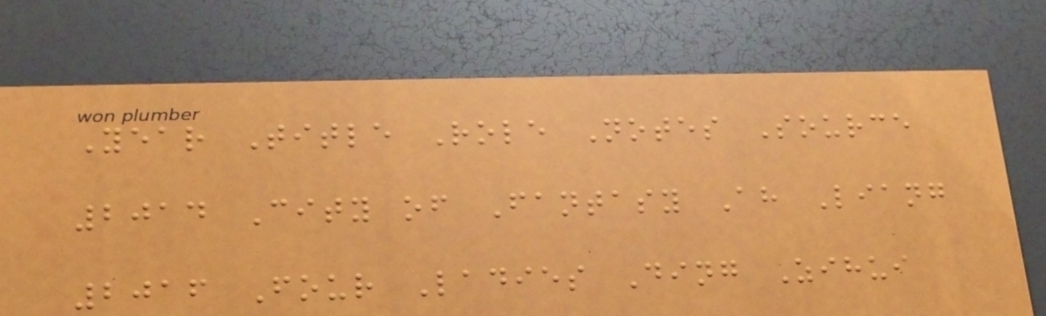Year Title Role Notes Source
2014 City of Fantasy Ah Liang
2016 Four Ladies Ding Zihui
